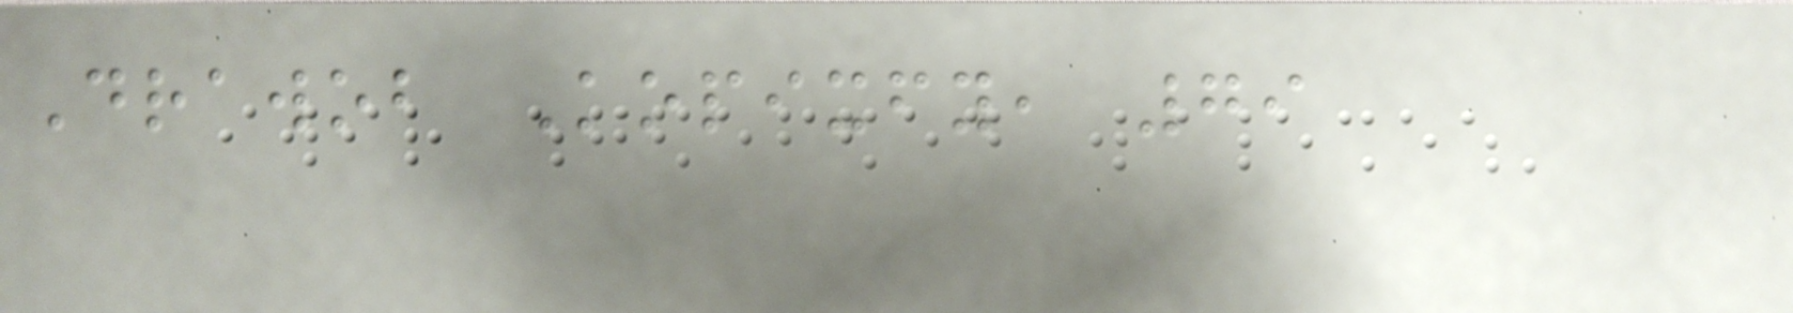Drawob Kopixfy, 79
